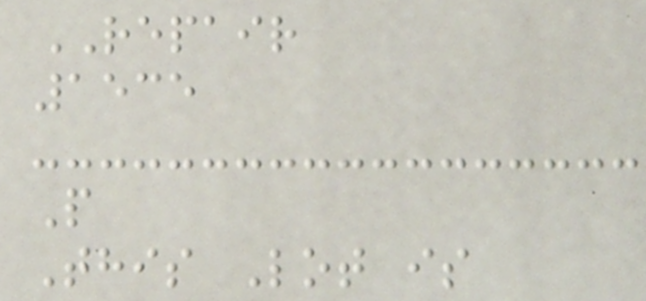REPAIR
1535
P
This Lot is
